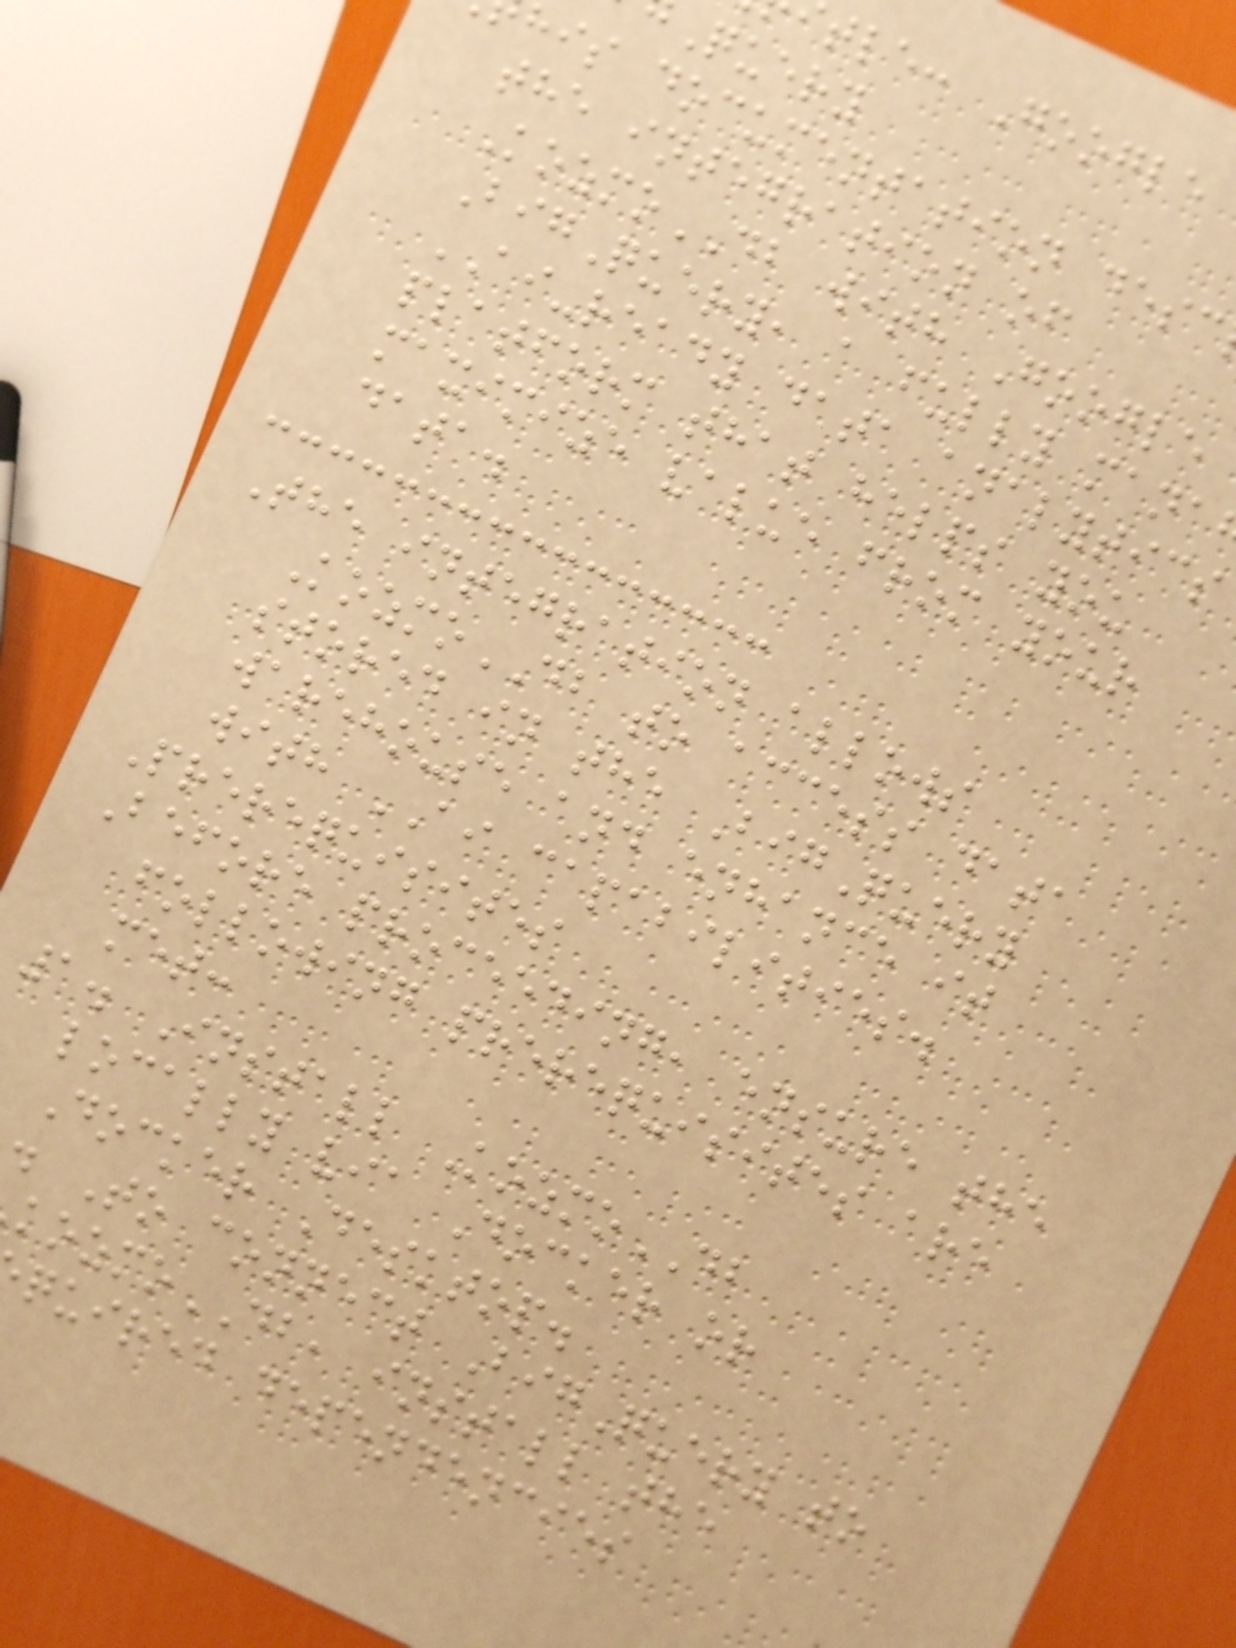tle: Google
Query
his documentation desc
the integration of
KozmoDB with Google
BigQuery, a fully mana
AI-ready data analytics
platform that helps you
maximize value from your
data.
The integration allows
KozmoDB to access data
stored in the BigQuery
warehouse and enhance it
with AI capabilities.
Prerequisites
Before proceeding, ensure the
following prerequisites are
met:
1. Install KozmoDB
locally via Docker or
Docker Desktop.
. To connect BigQuery to
ozmoDB, install the
quired dependencies
